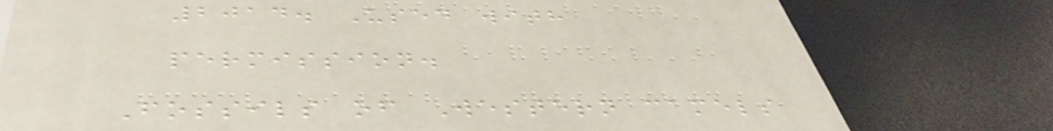2014. Used with
permission.
Fossils of Western camels
